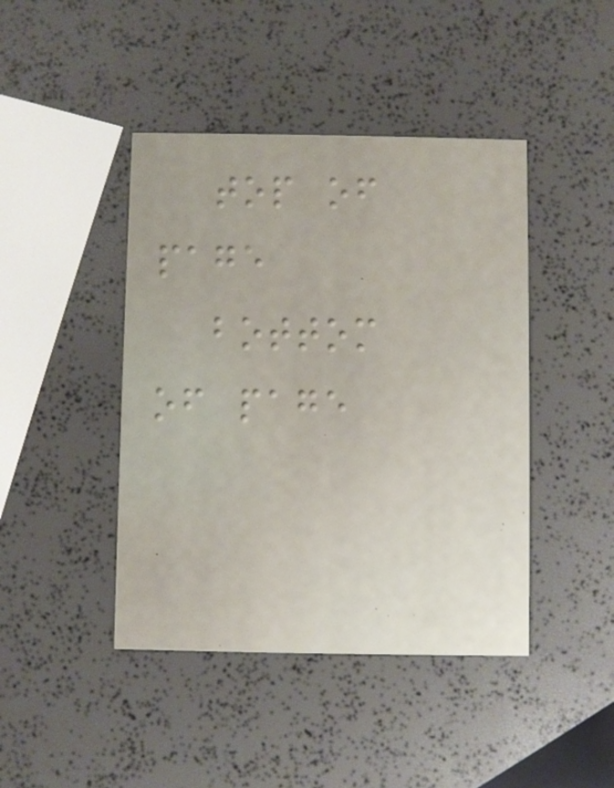top of
page
bottom
of page
